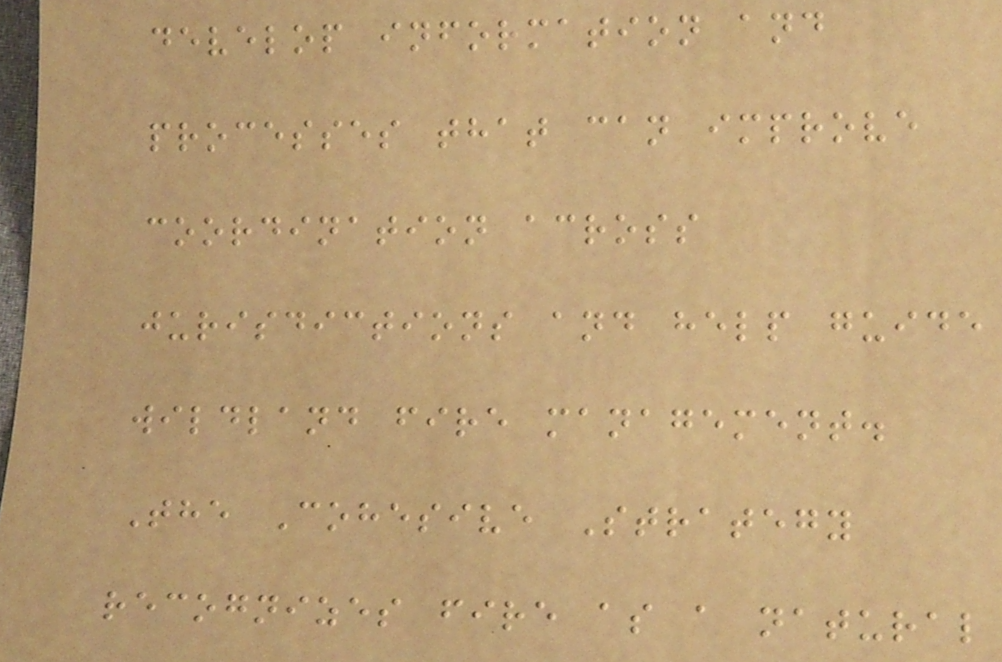develop information and
processes that can improve
coordination across
jurisdictions and help guide
wildland fire management.
The Cohesive Strategy
recognizes fire as a natural
